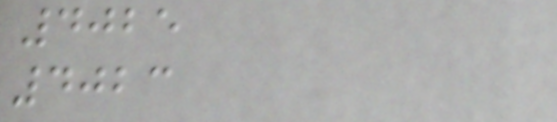4025
4023
